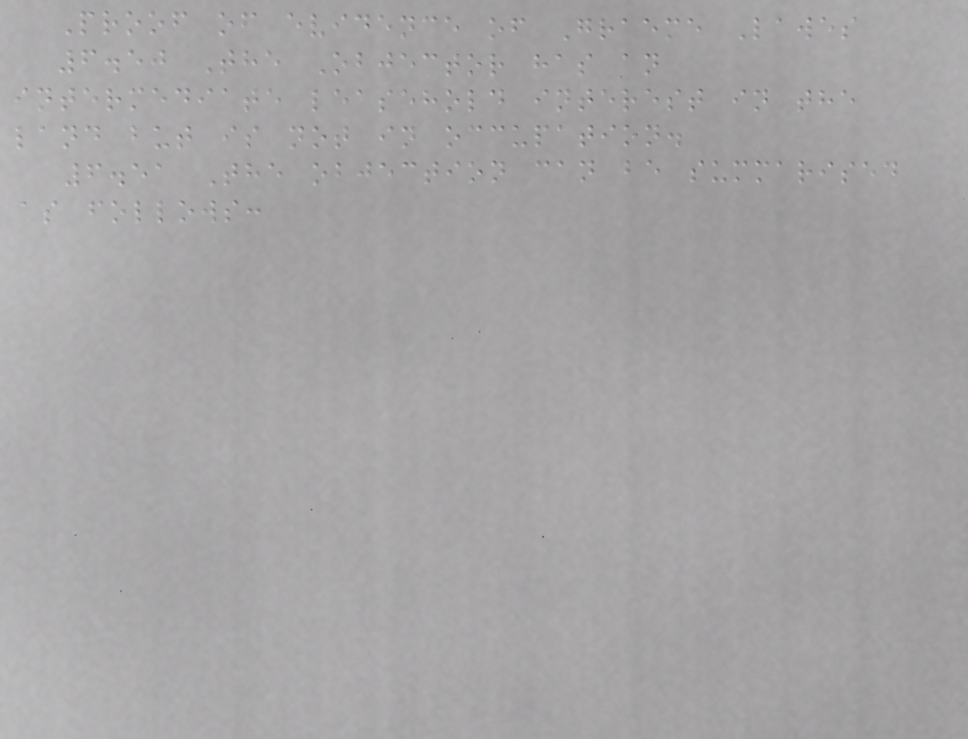Proof of evidence of Graeme Lawes
6.50 The Objector has an
intermediate leasehold interest in the
land but is not in occupation.
6.51 The objection can be summarised
as follows:
